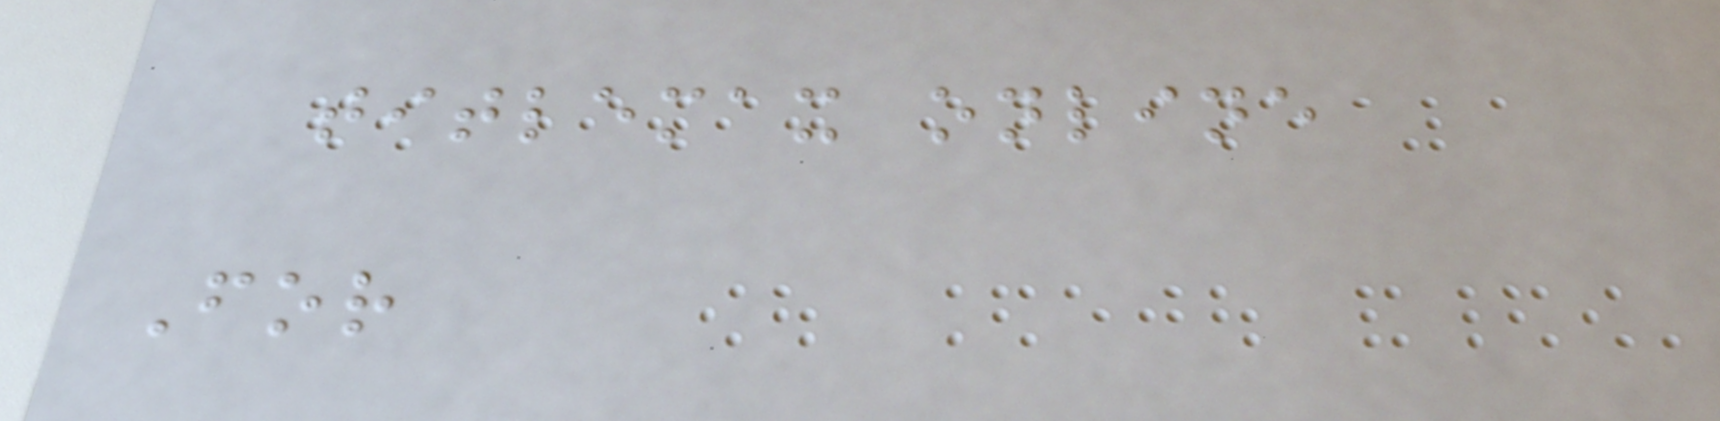titlemax online
For
